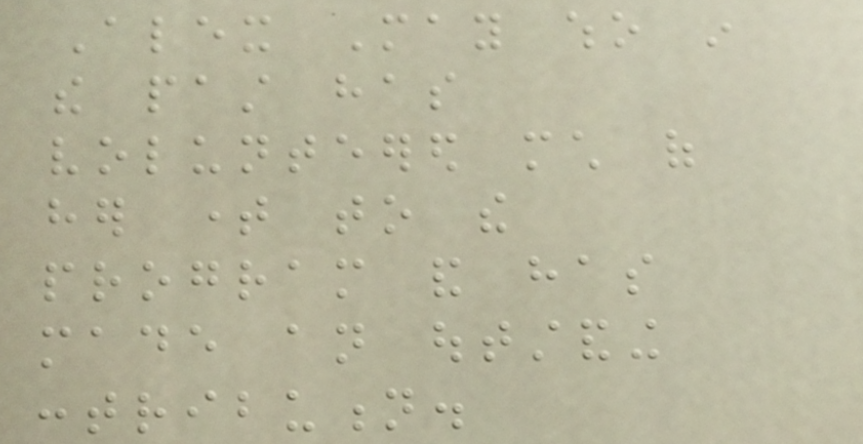Alex May who in
the past has
volunteered much of
her time to the
program and has
made an outstanding
contribution.
